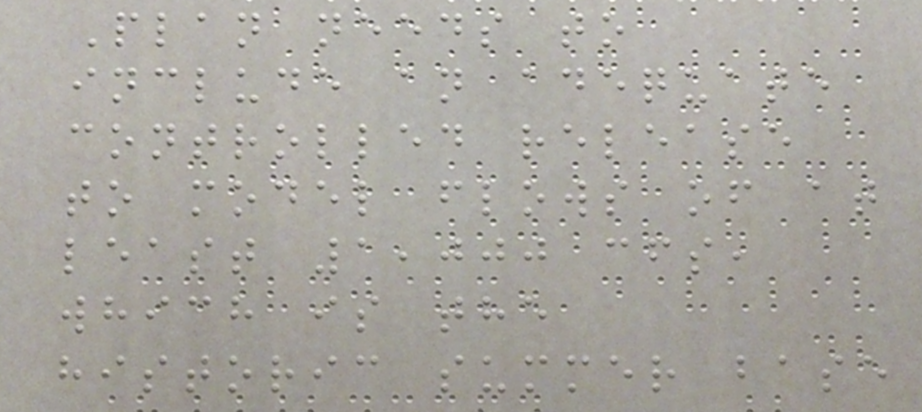Plan needs to
include an adequate
controlled release
to model flows of at
least 1,000 cfs,
which is the
historic summer base
